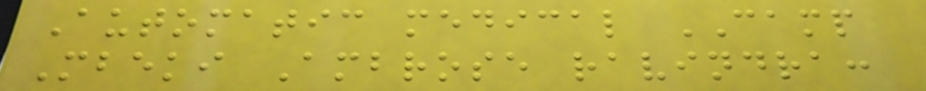Automatic medical CAMP
Mbeki Ambrose ravindra:
